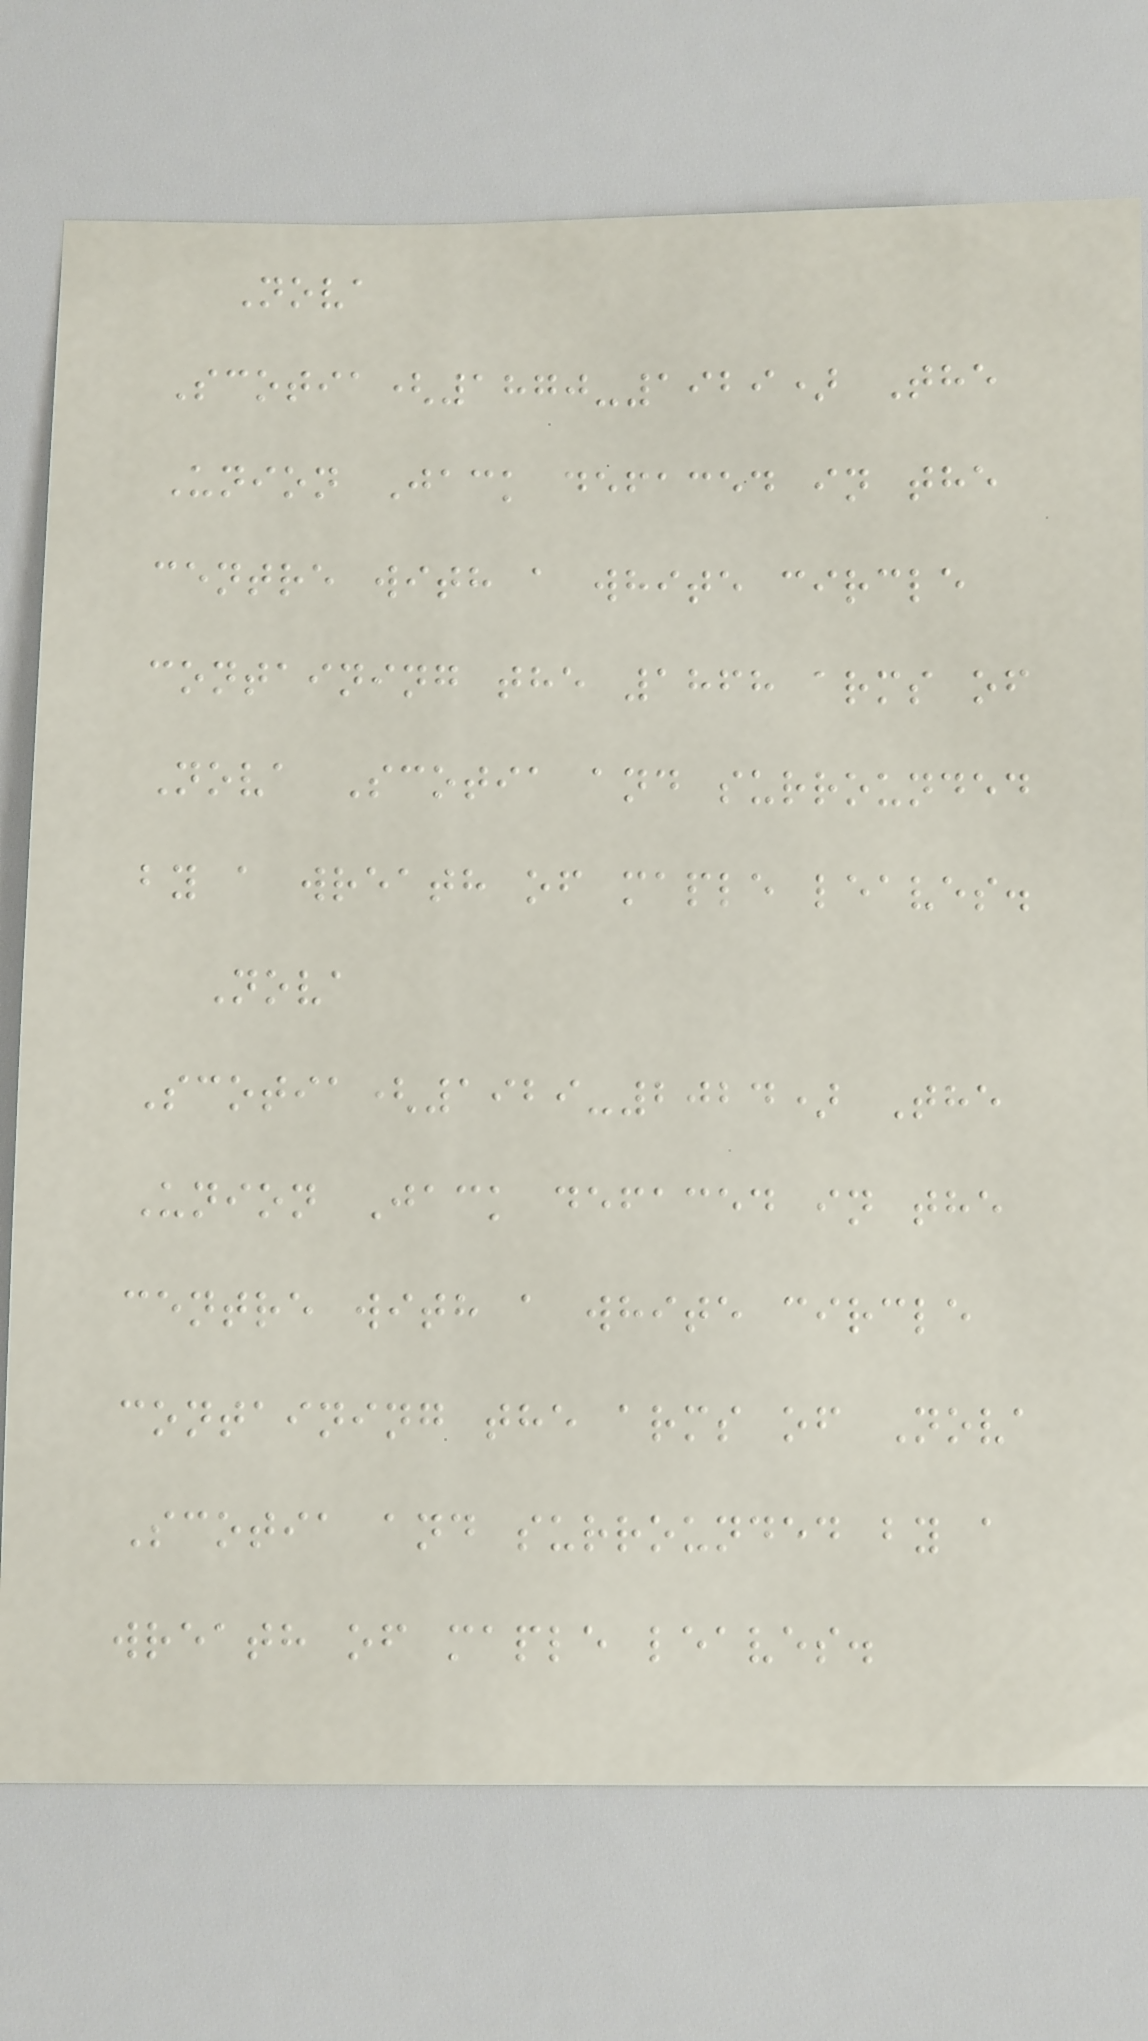Nova
Scotia(1870-1929) The
Union Jack defaced in the
centre with a white circle
containing the 1868 arms of
Nova Scotia and surrounded
by a wreath of maple leaves.
Nova
Scotia(1929-2024) The
Union Jack defaced in the
centre with a white circle
containing the arms of Nova
Scotia and surrounded by a
wreath of maple leaves.
